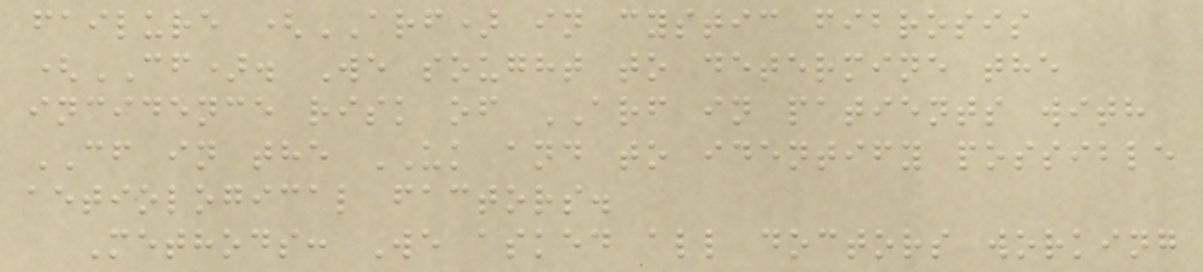failure (ARF) in cystic fibrosis
(CF). We sought to determine the
incidence risk of ARF in patients with
CF in the UK and to identify possible
aetiological factors.
Methods: We asked all doctors working
